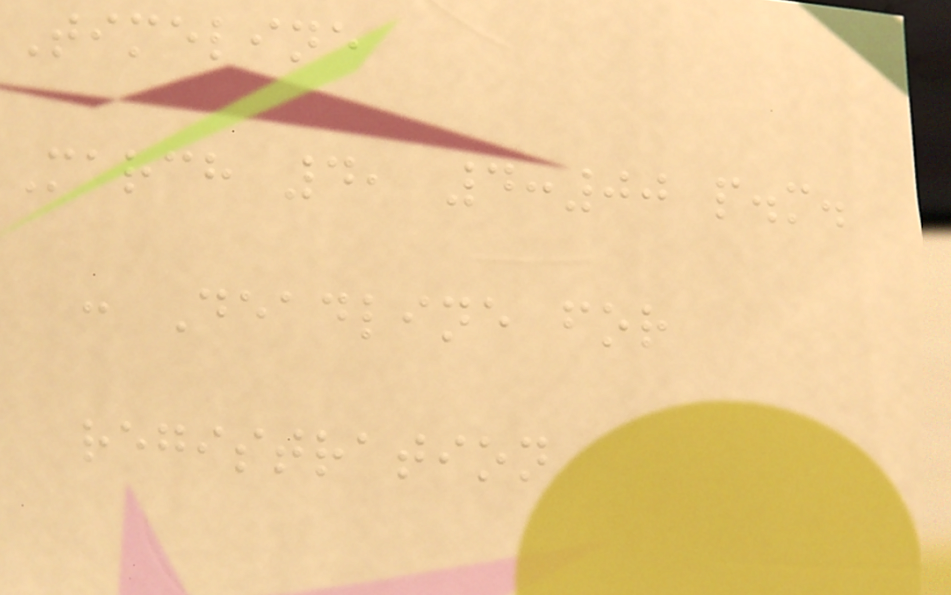Timeline
March 4, 4:00 p.m.
: Deadline for
registration
